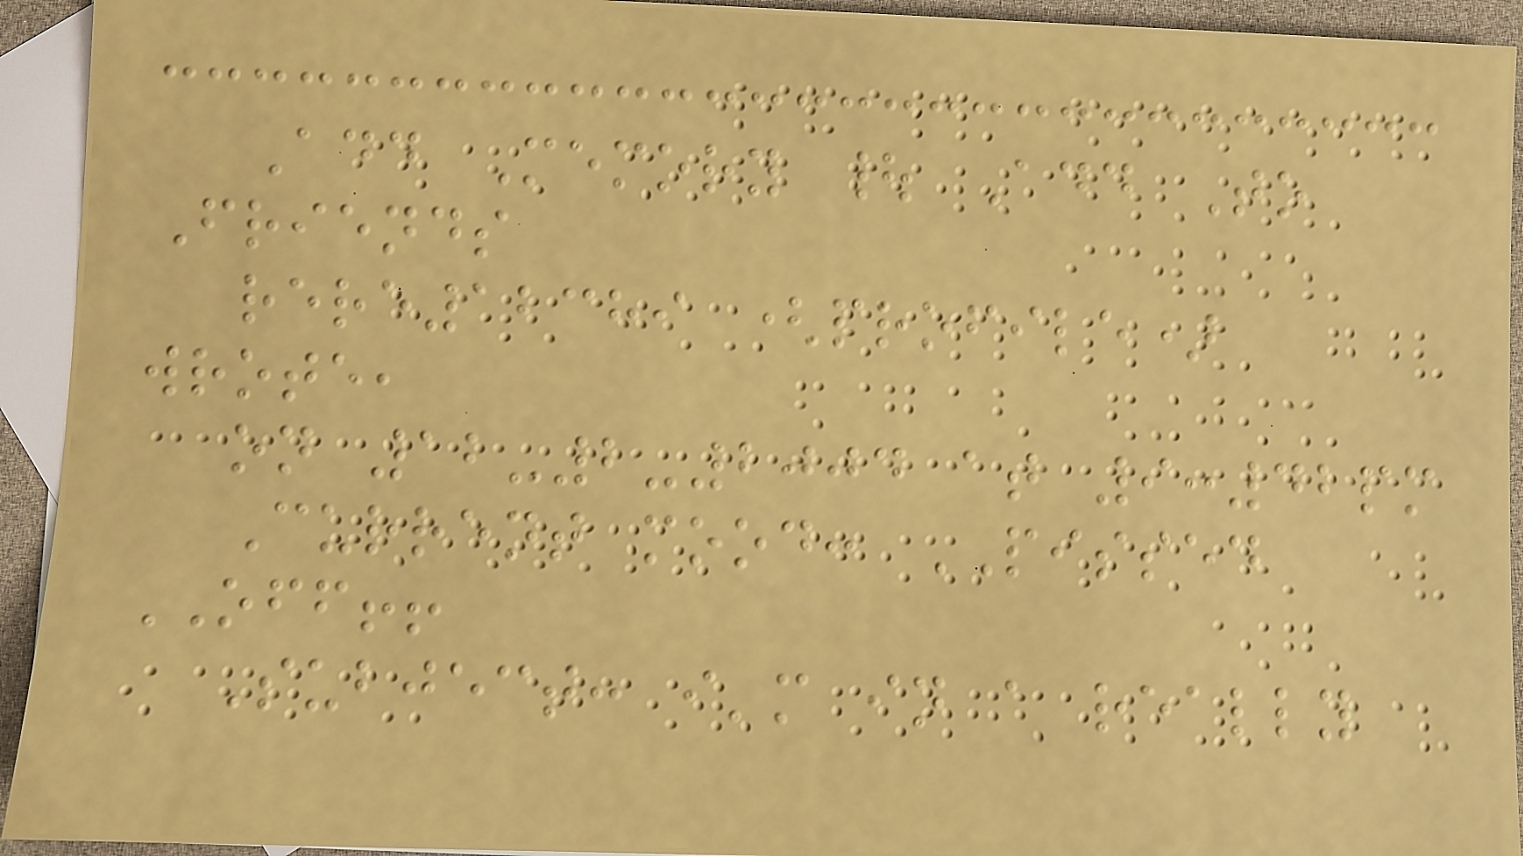Add Memory | Add To
Friends
rere12389 (profile)
wrote,
on 12-2-2004 at 9:42pm
Current mood: PISSED
OFF!!
Subject: i'm in a really
